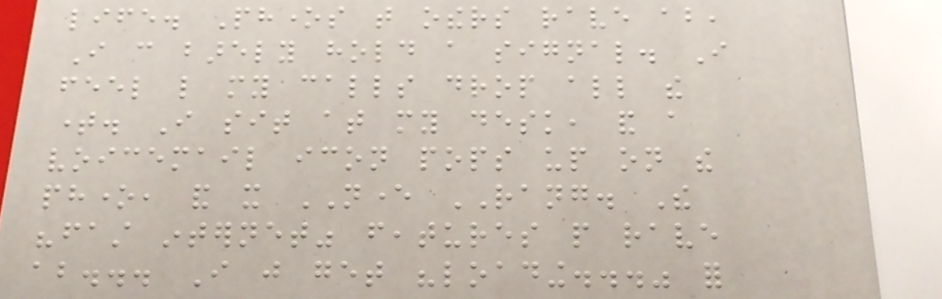life. Phones that others rave about,
I can barely hold a signal. I
feel like my calls drop all the
time. I sit at my desk, and a
voicemail icon pops up on the
phone, and it NEVER RANG. The
"fast internet" features people rave
about... I just get "loading..." for
